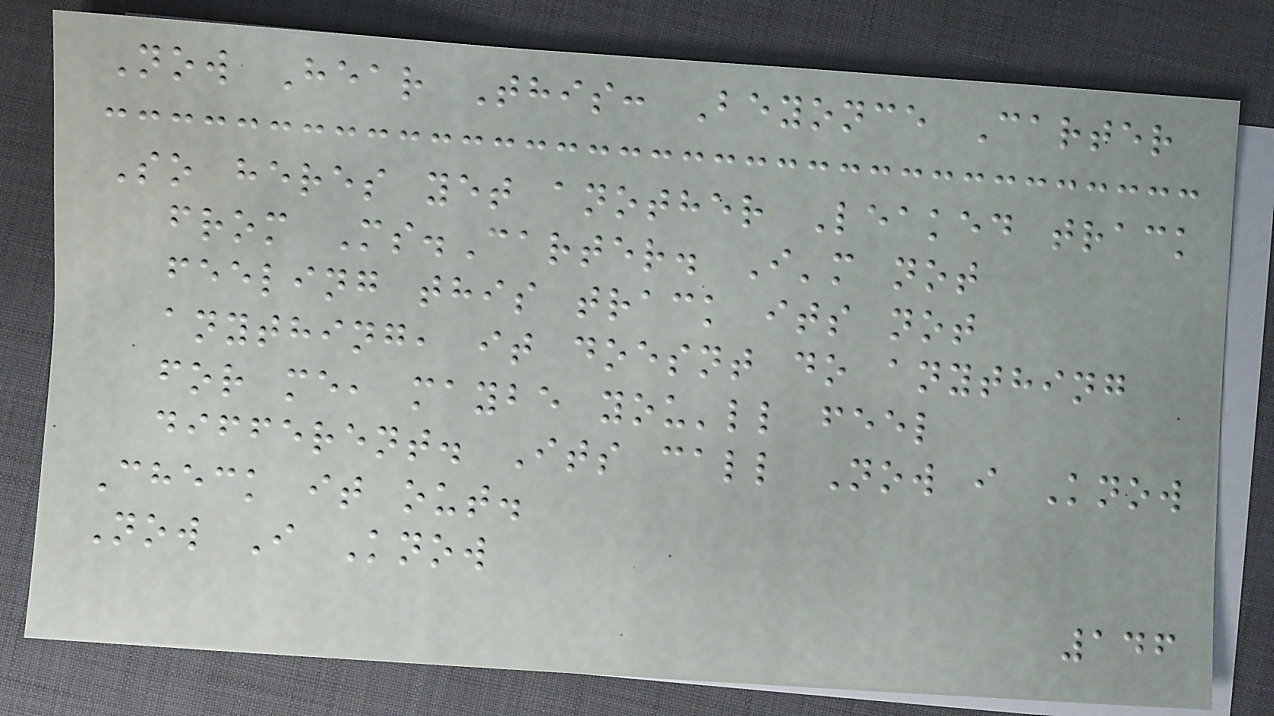Now Hear This: Beyonce Carter
So heres yet another Leaked track
from Ms.Carter. I'm not
feeling this track its not
anything, it doesnt do anything
for me, maybe you'll feel
different. Its call Now i Know
Check it out.
Now I Know
146
